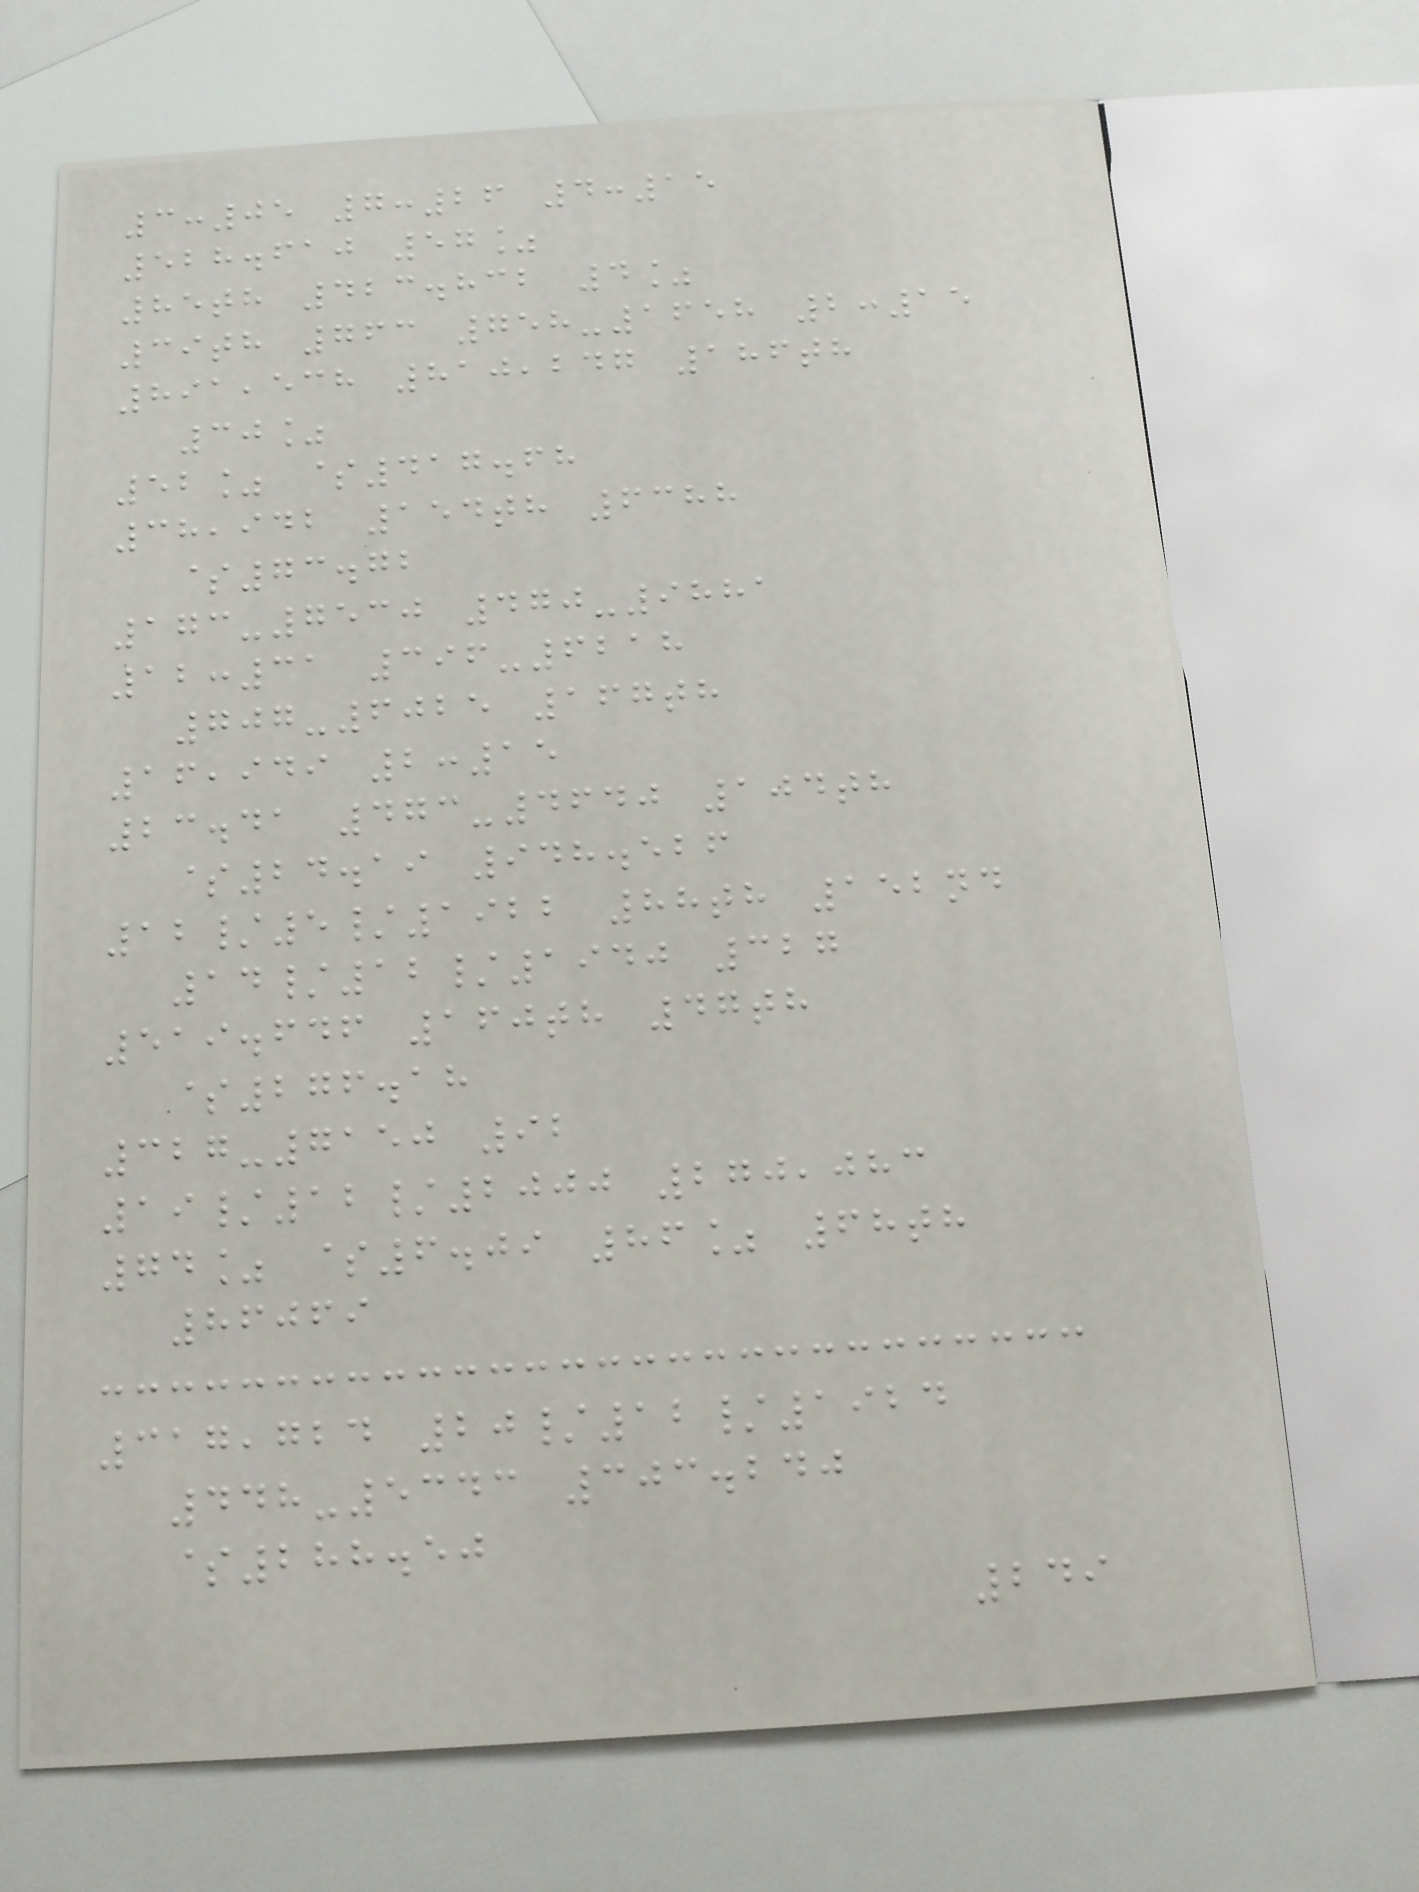3:05 7:26 4:15
528.610 57%
85th 423.832 4%
39th 763 758-1658 2:15
891,538 810,247 186th
30%
52% $417.68
38,942 154th 6388
$73.72
173-7530 470-9881
12:31 396-6218
707-6025 167th
16,949 2:15
23.41 473-4640 104th
$24.19 948.526
12/5/1922 88th 152nd
14/12/1940 327
519.646 160th 47th
$276.18
327-7150 92
19/12/2000 270,083
74% $6.09 86% 68th
86069
317,724 20/12/1924
448-5343 303.240
$288.50
249
